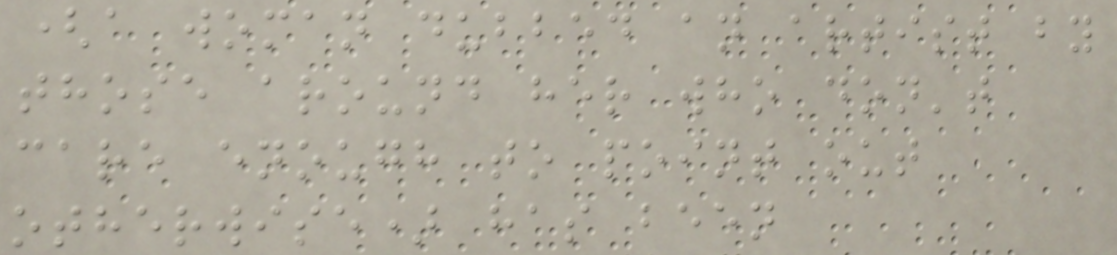(a woman dubbed an artist by
those around her who don't
care enough to point out
otherwise) has been
